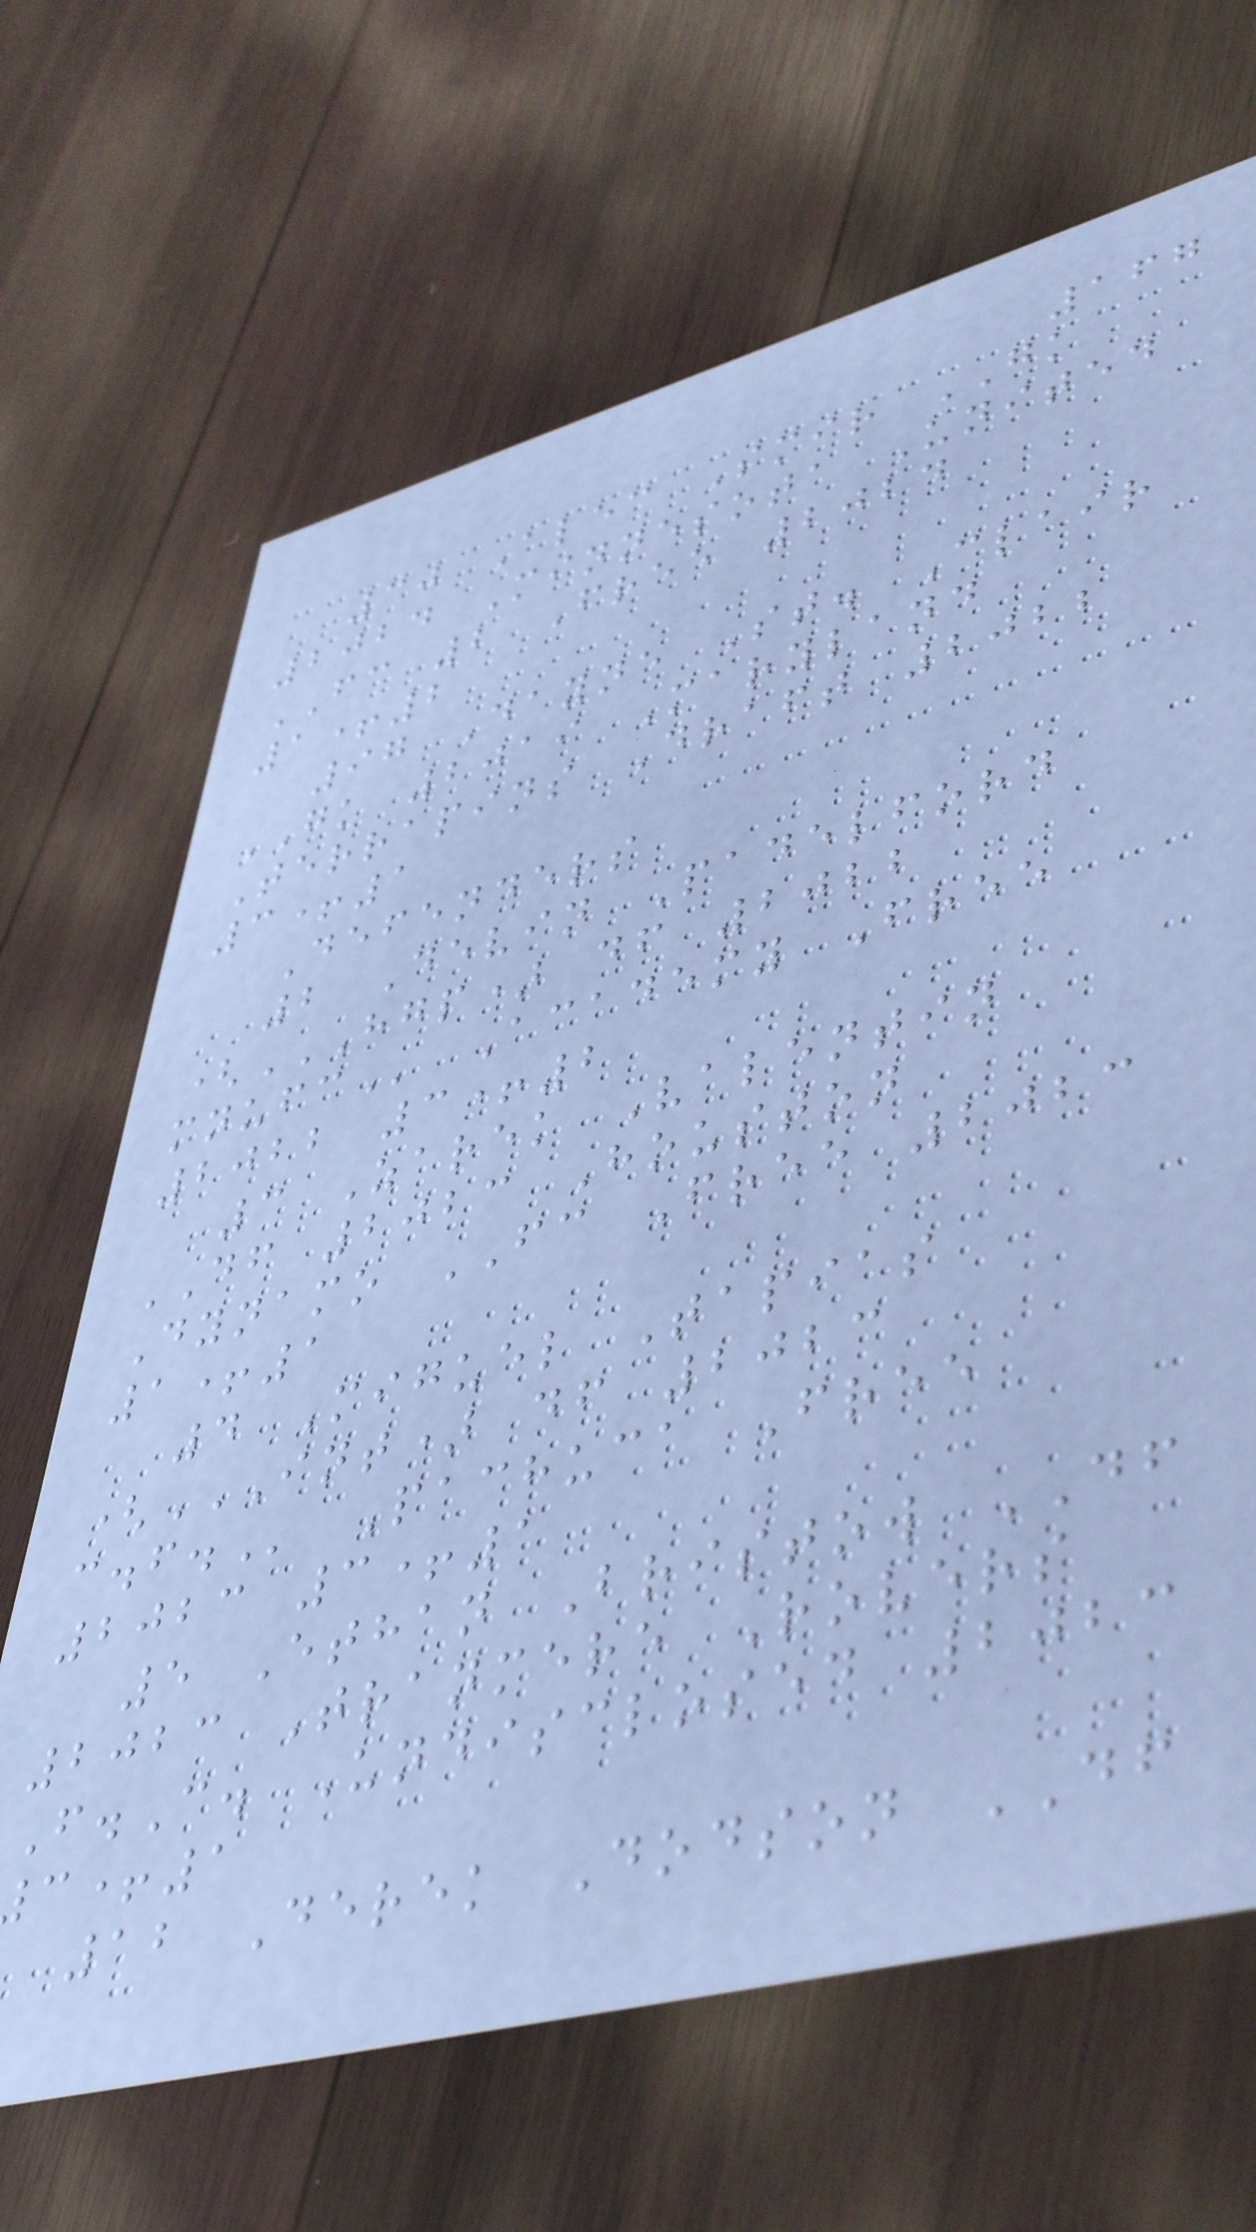167
30 Alec Smir GK
2024 Minnesota United
FC 2 Free 2024
1+2
97 Dayne St. Clair
GK 2019 Maryland
Terrapins Draft 2022
3+1
Defenders
2 Devin Padelford
(HGP) DF 2022
Academy Free
2022 3+2
3 Zarek Valentin
DF 2023 Houston
Dynamo FC Free 2023
1+1
4 Miguel Tapias
(INT) DF 2023
Pachuca Free
2023 3+1
5 Ethan Bristow DF
2023 Tranmere Rovers
F.C. Undisclosed 2023
+1
12 Derek Dodson DF
